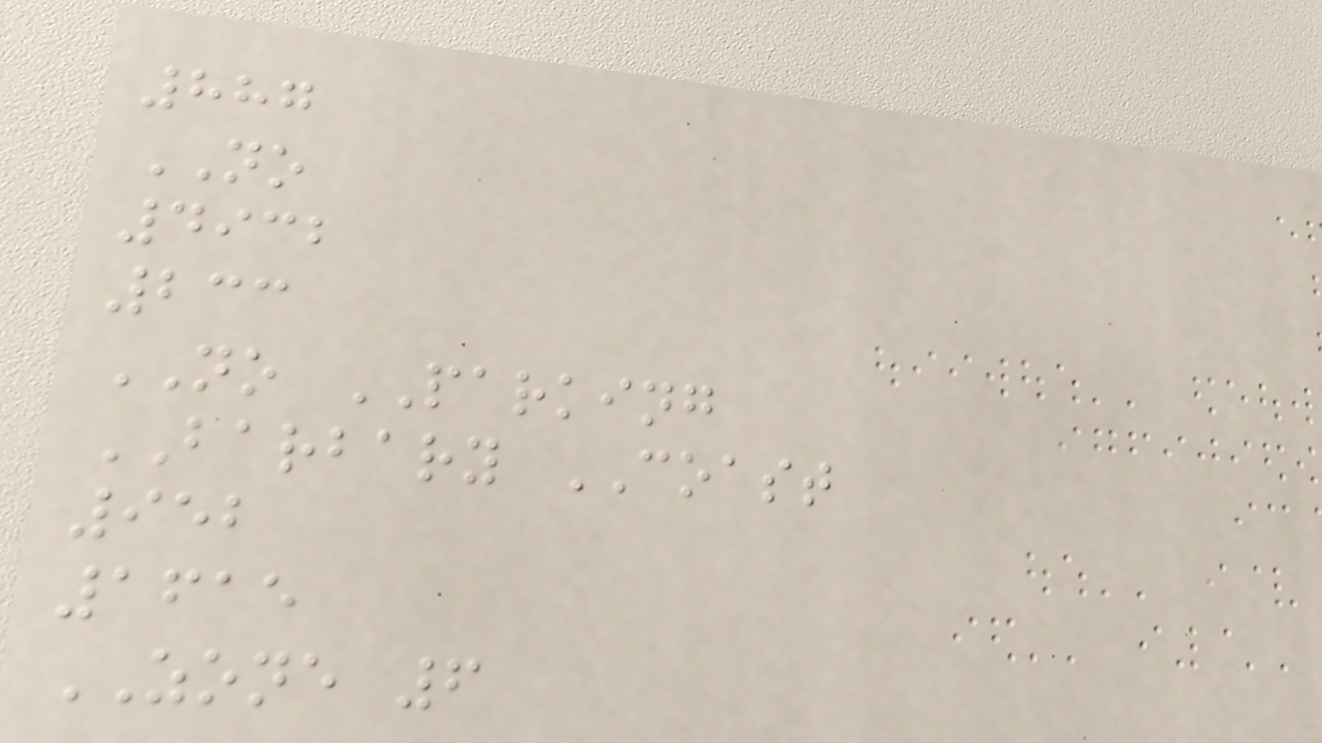887
NO
4932
233
NO PARKING
BARBARY COAST
952
1615
ZONE 6
